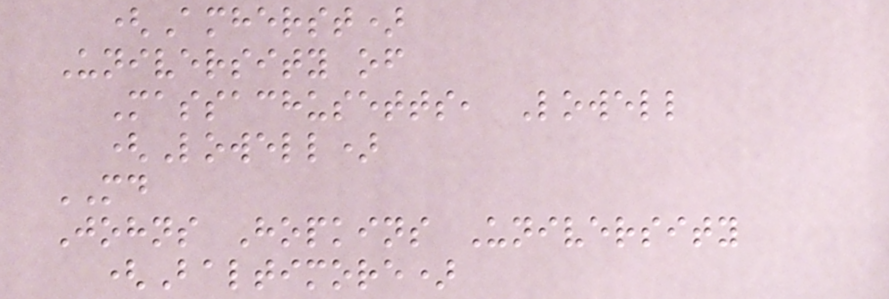(Amherst)
University of
Massachusetts, Lowell
(Lowell)
MD
Johns Hopkins University
(Baltimore)
